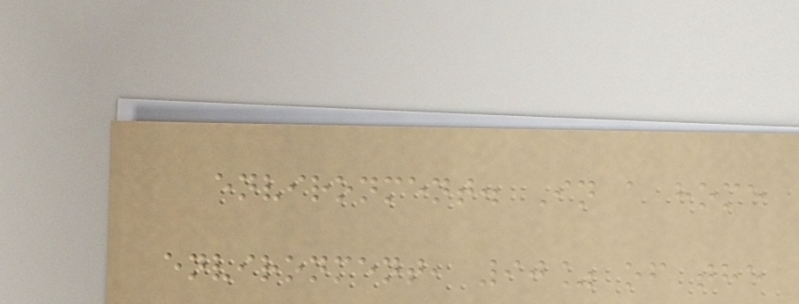environment. In a home
environment, 90% of the
